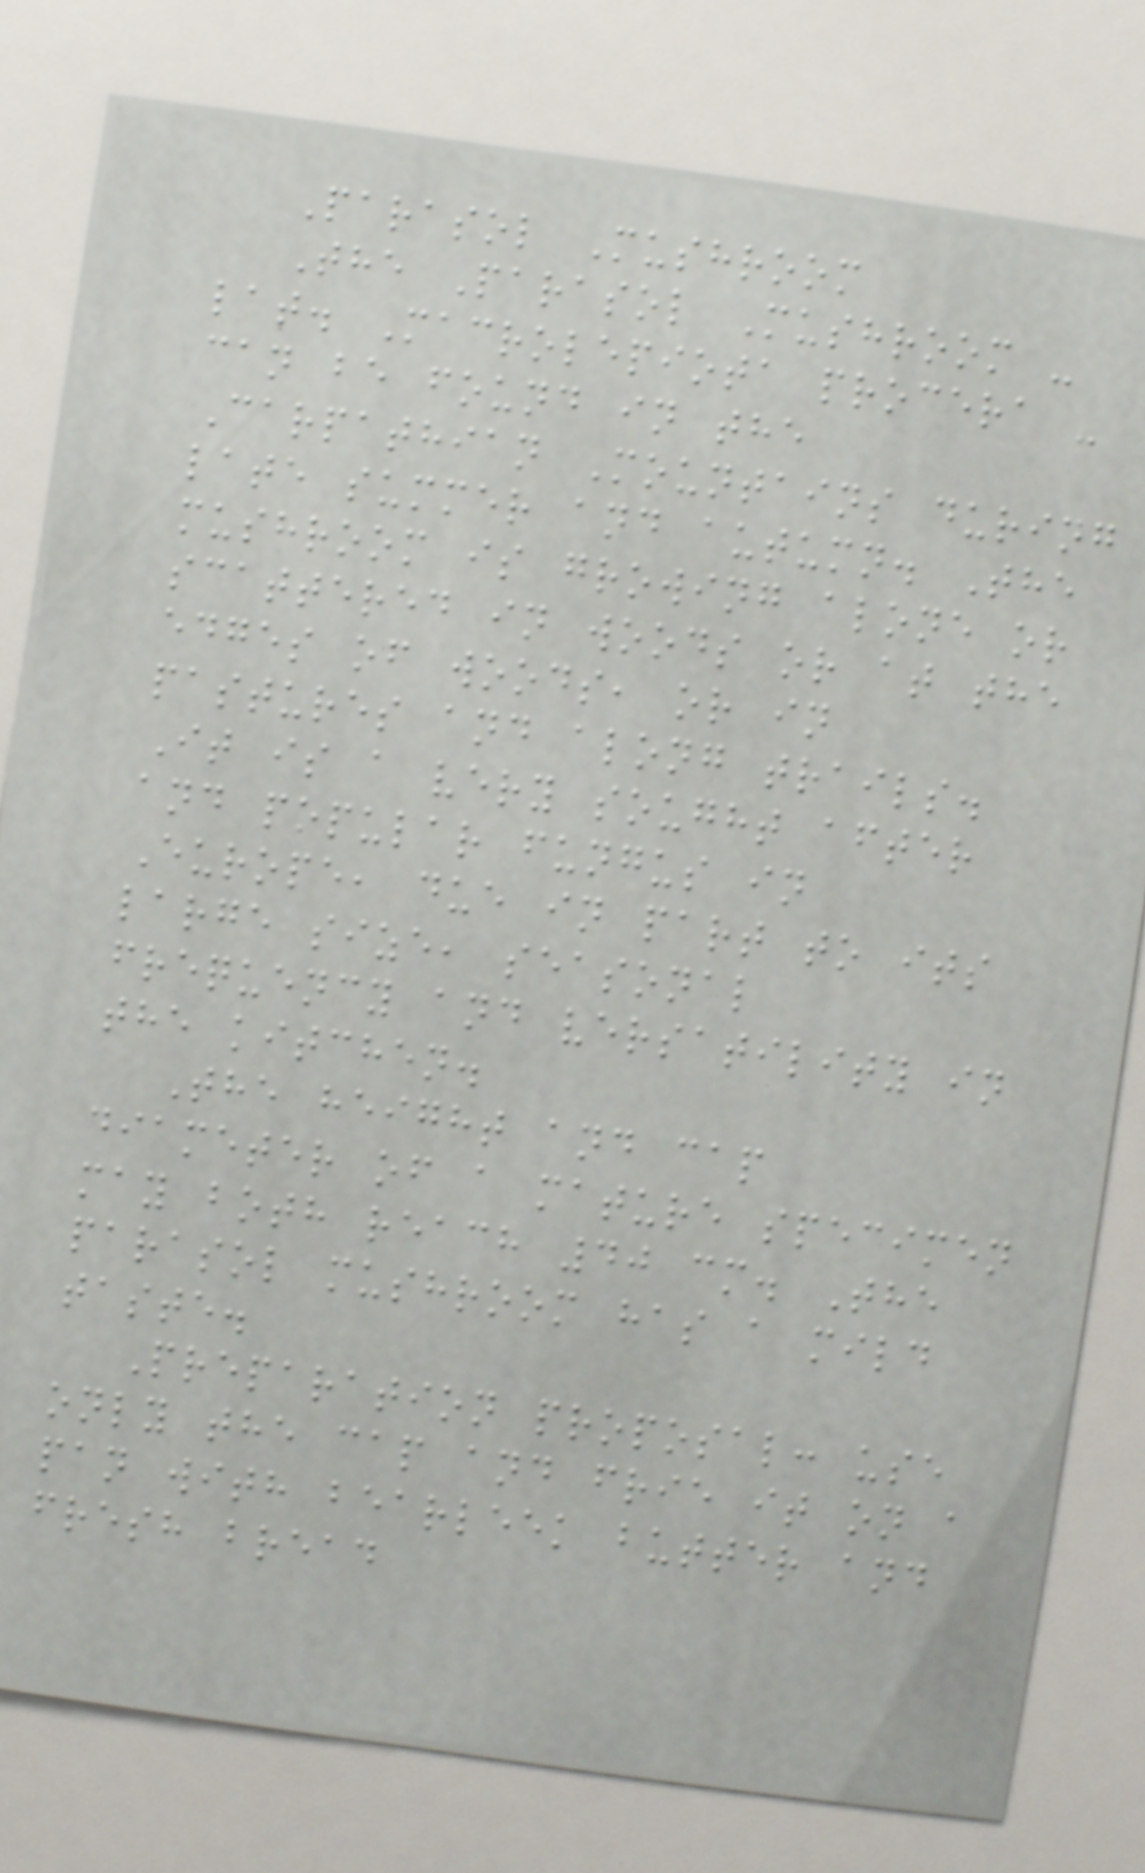Parasol Mushroom
The Parasol Mushroom -
lat. Macrolepiota procera -
can be found in the
Carpathian Mountains during
late summer and autumn. The
mushroom is growing alone or
scattered in woods or at the
edges of woods, or in
pastures and along trails.
It is a very sought after
and popular fungus in
Europe, due in part to its
large size, seasonal
frequency and versatility in
the kitchen.
The height and cap
diameter of a mature specimen
may both reach 40 cm. The
parasol mushroom has a mild
taste.
Preparation proposal: use
only the cap and frie it on a
pan with bearleek butter and
fresh bread
